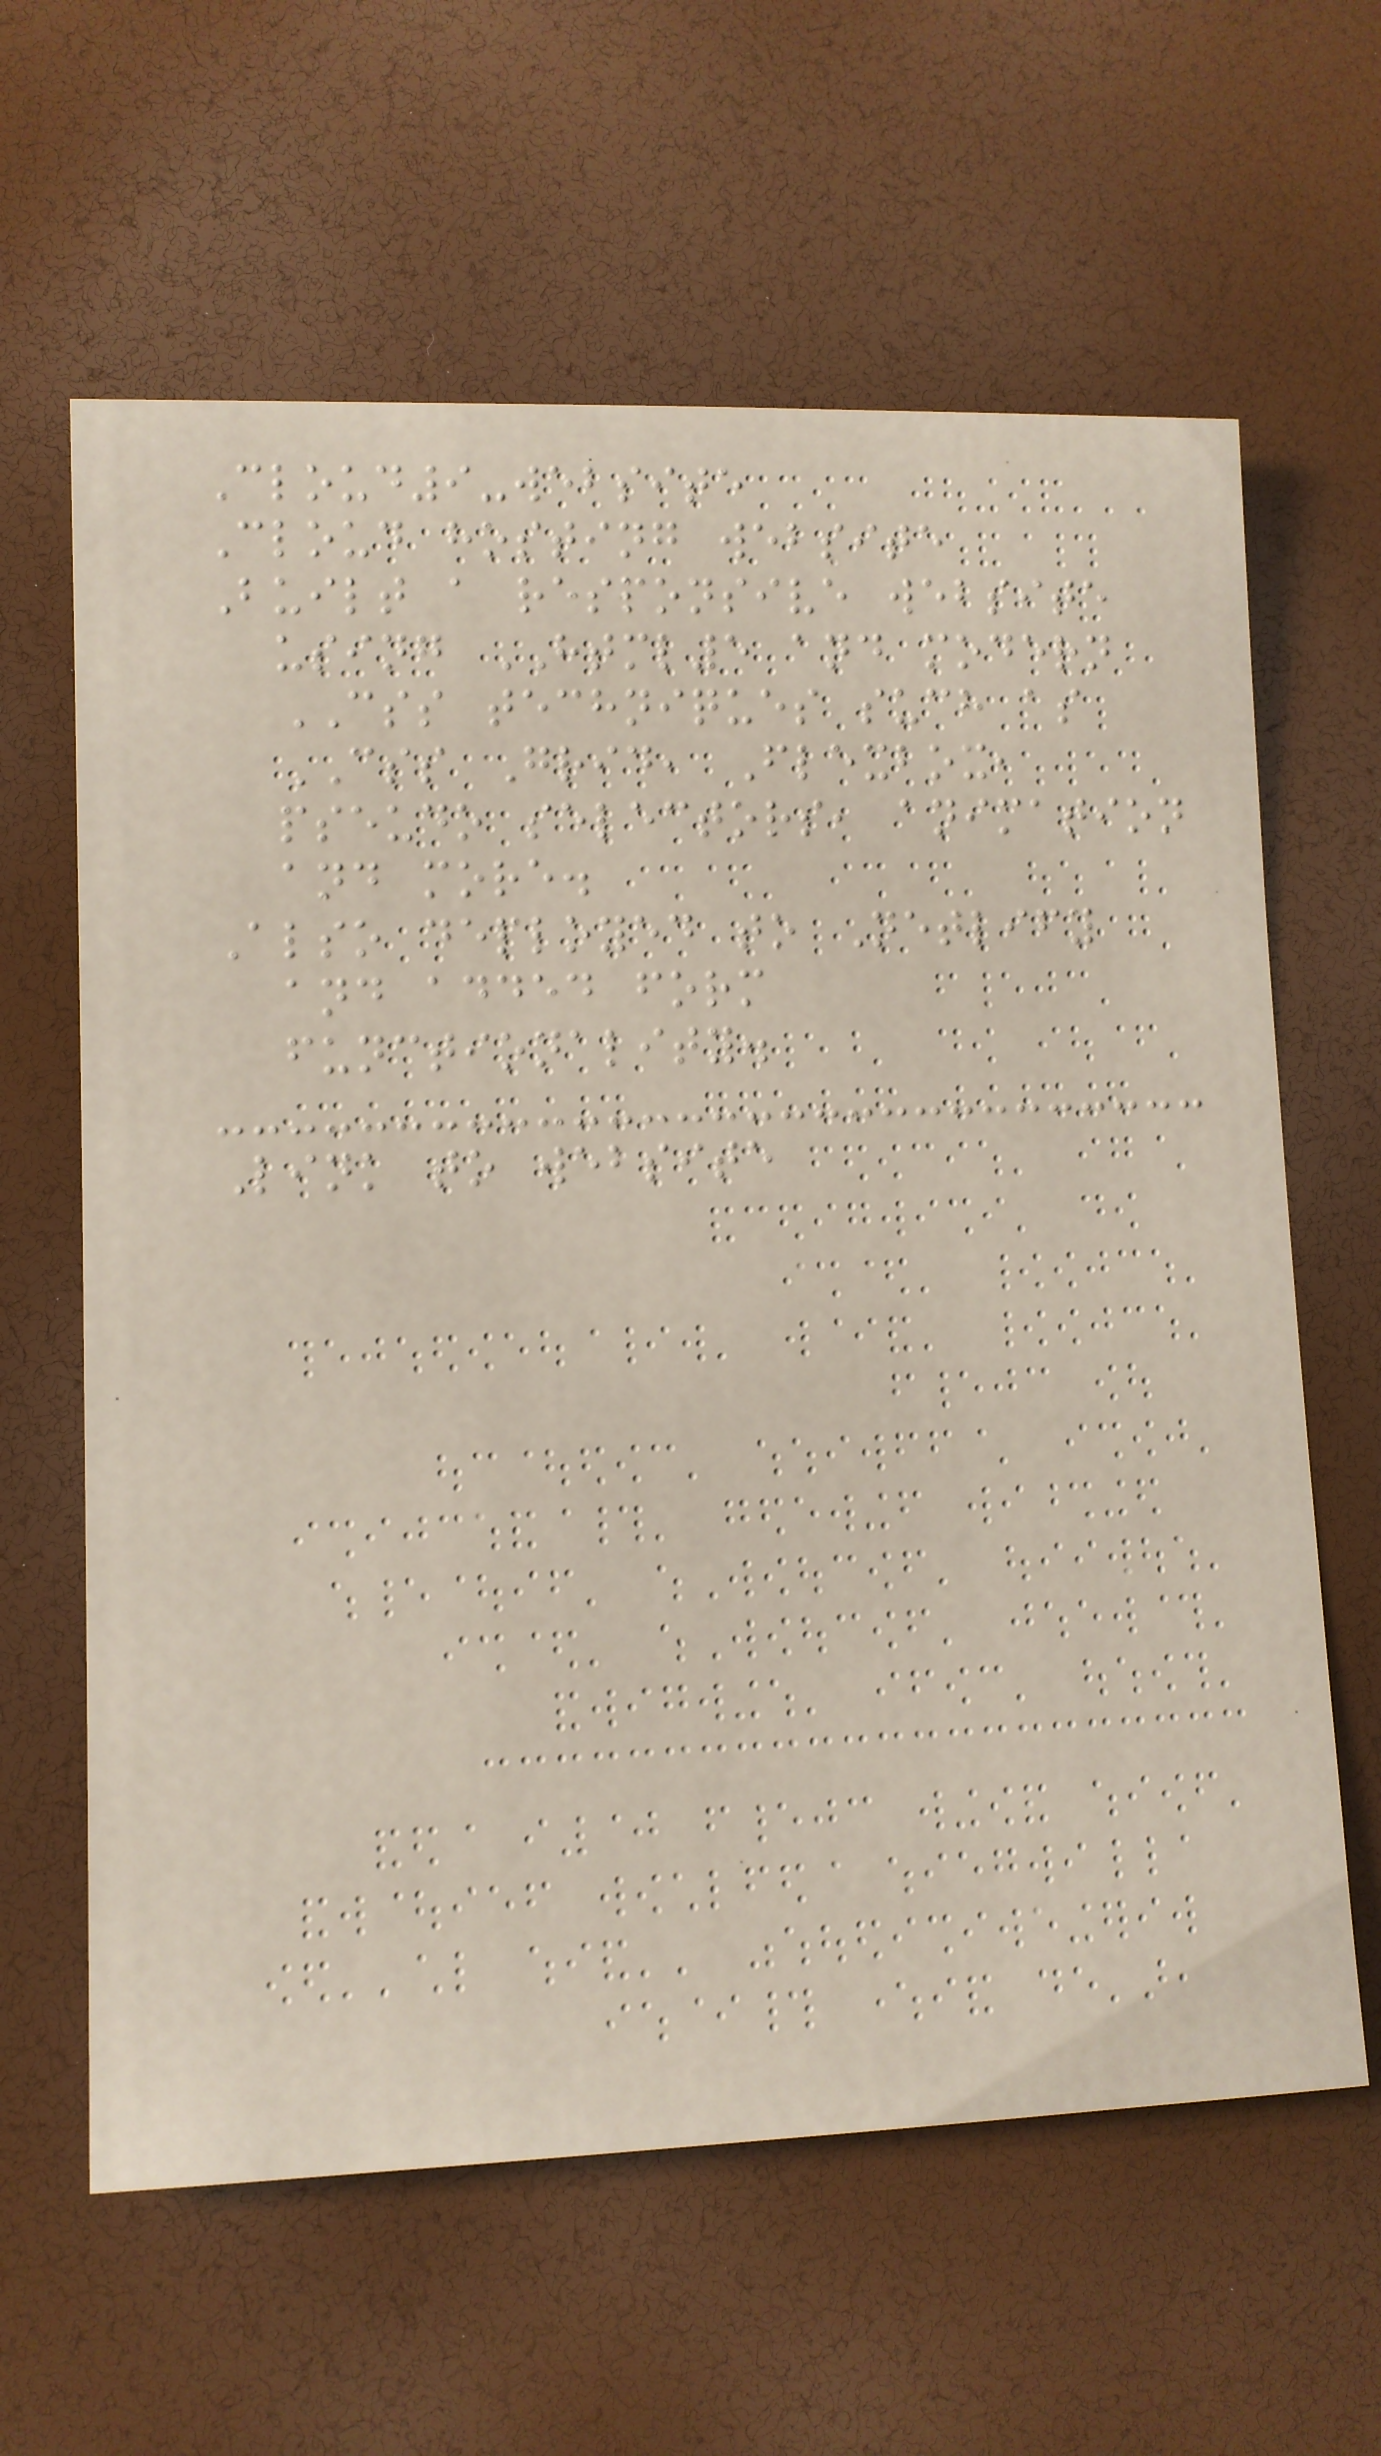Cloud9-website
Cloud hosting website
Built a responsive website
using HTML5 and modern
CSS techniques such as
CSS Grid, Flexbox,
pseudo selectors, animation
and more.
Also deployed to Netlify
and added form
functionality.
Link to website
